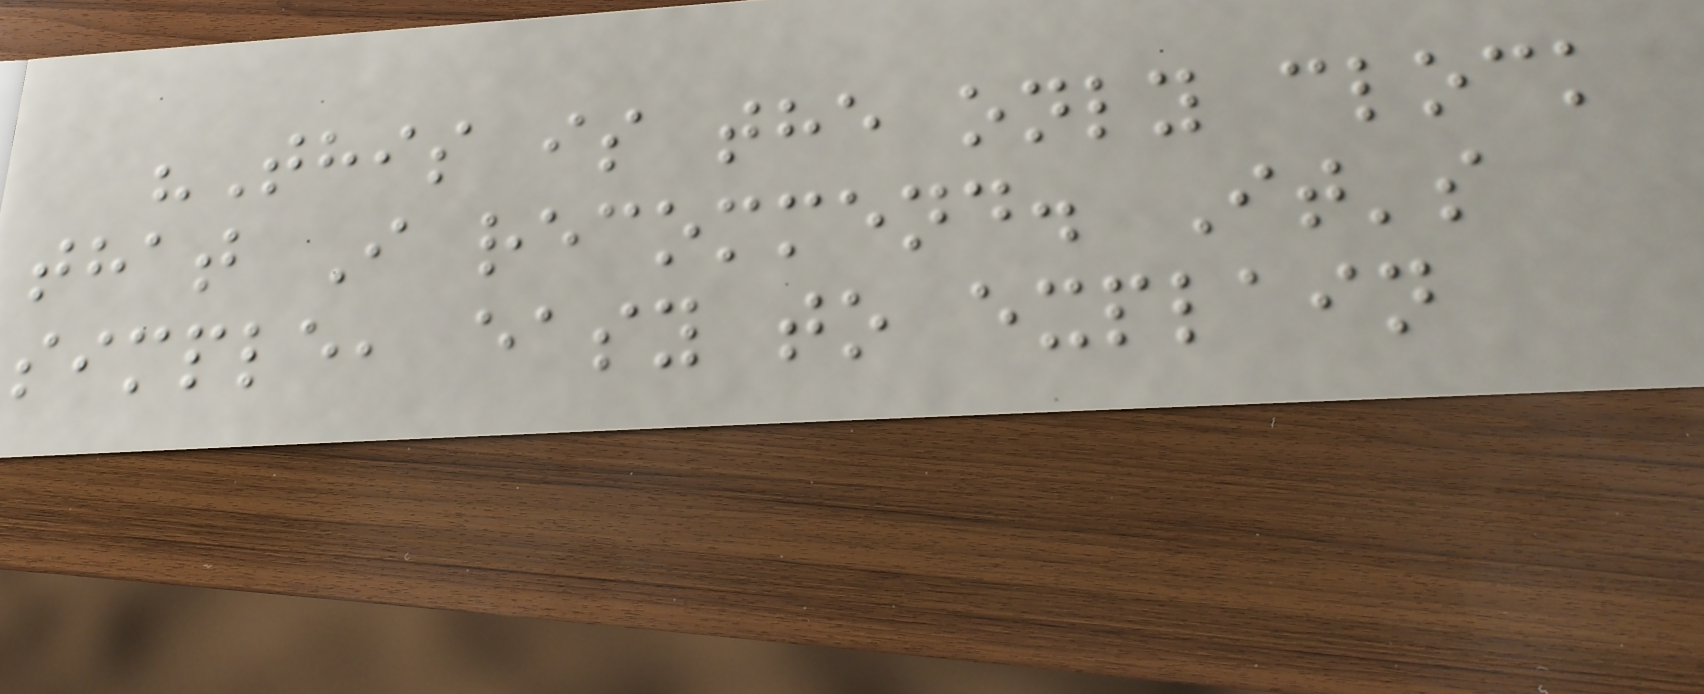"This is the only clock
that I recommend. It's
simple, easy to explain
